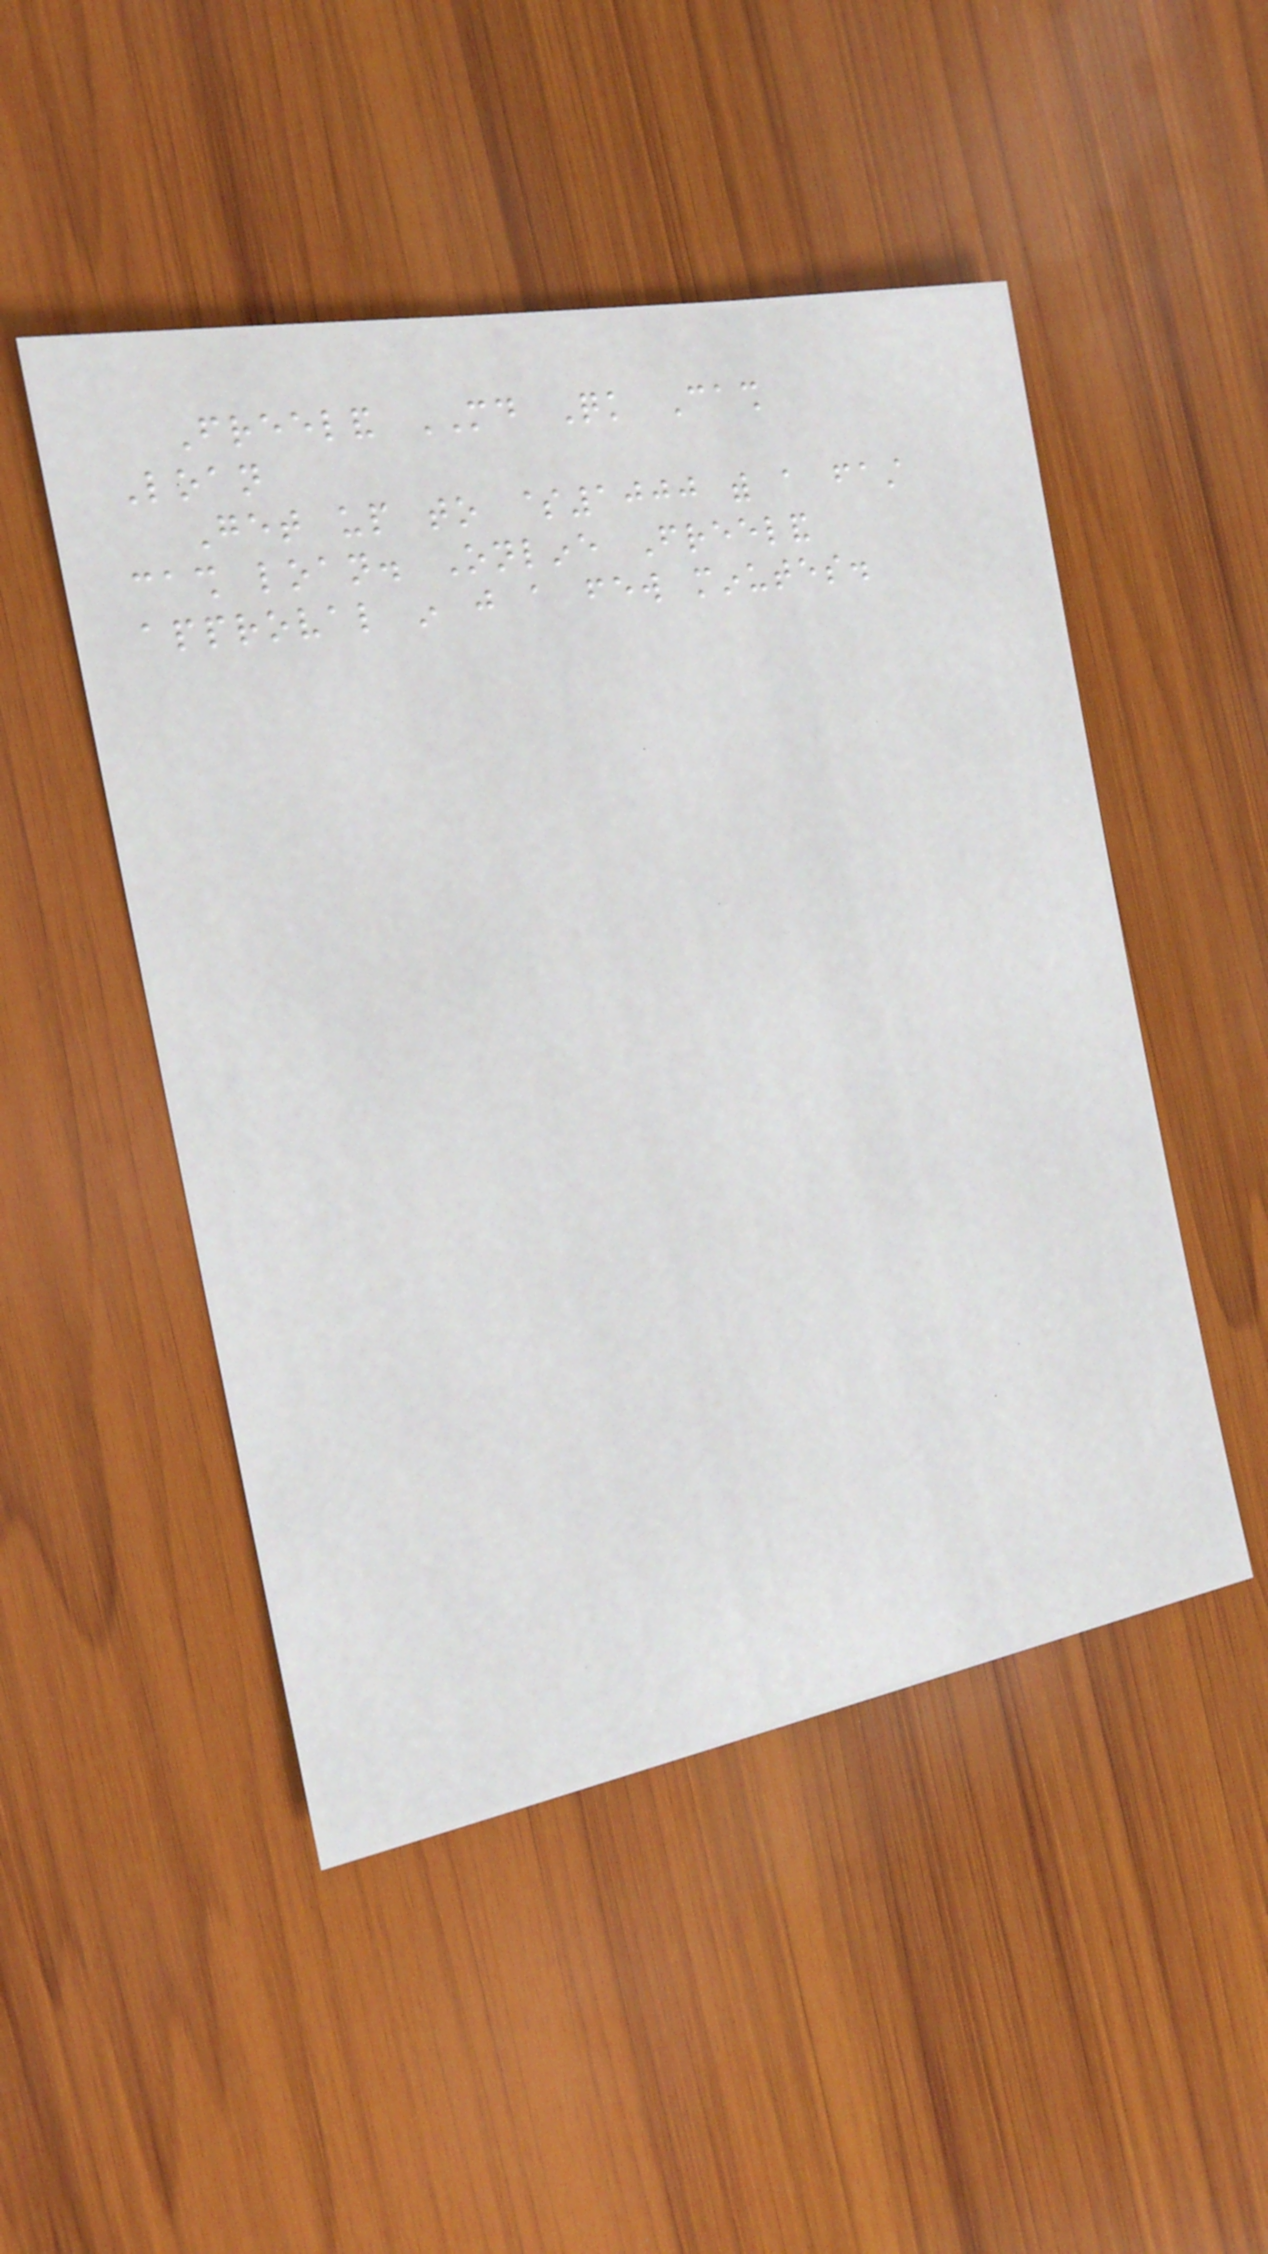Freeland MD Quick Cash
Loan
Get up to $1000 with a fast
cash loan. Online Freeland
approval in just a few minutes.
